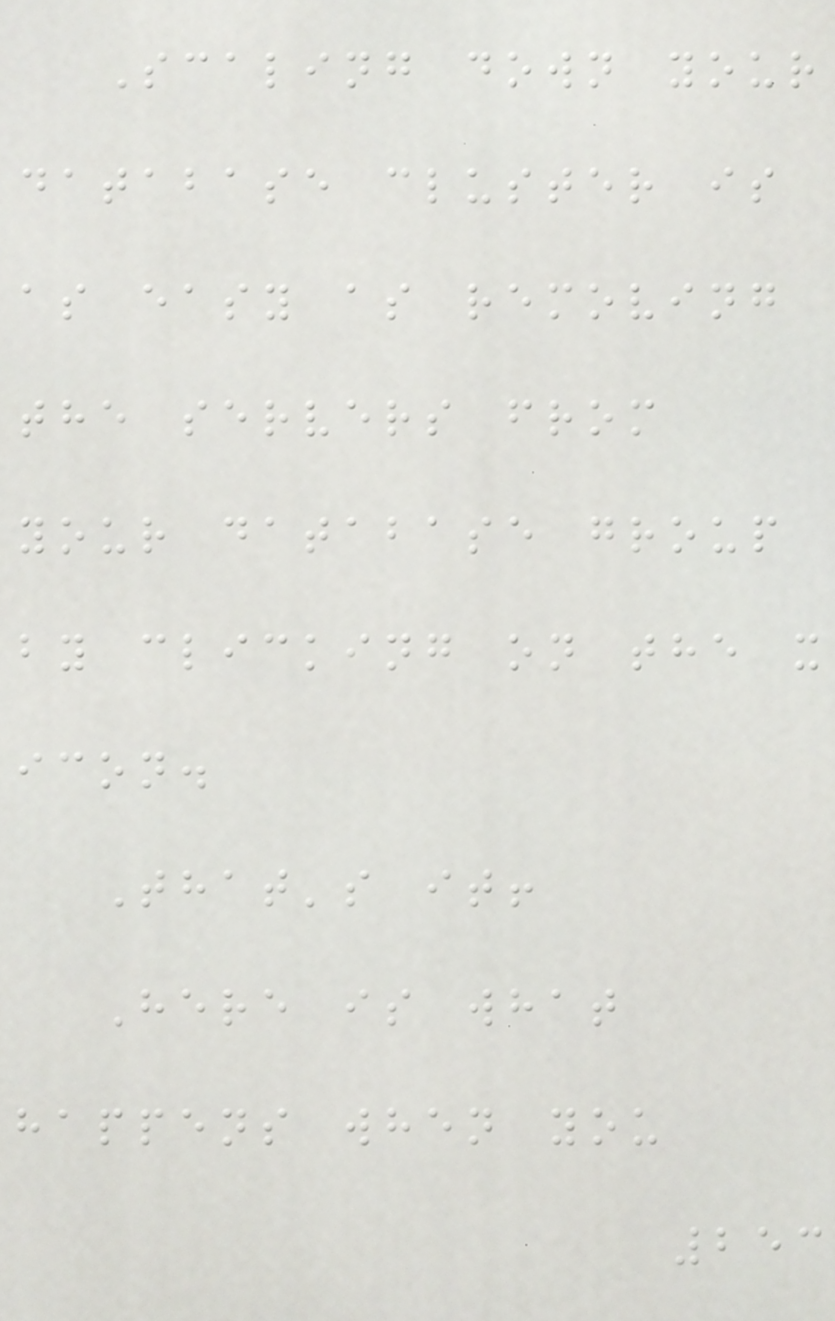Scaling down your
database cluster is
as easy as removing
the servers from
your database group
by clicking on the x
icon.
That's it!
Here is what
happens when you
253
